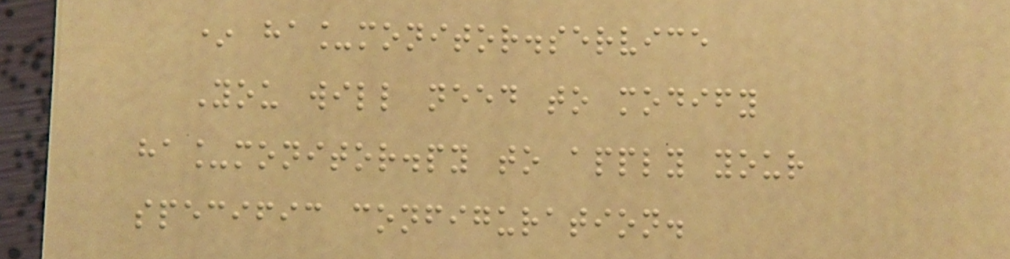* ha_monitor.service
You will need to modify
ha_monitor.py to apply your
specific configuration.
